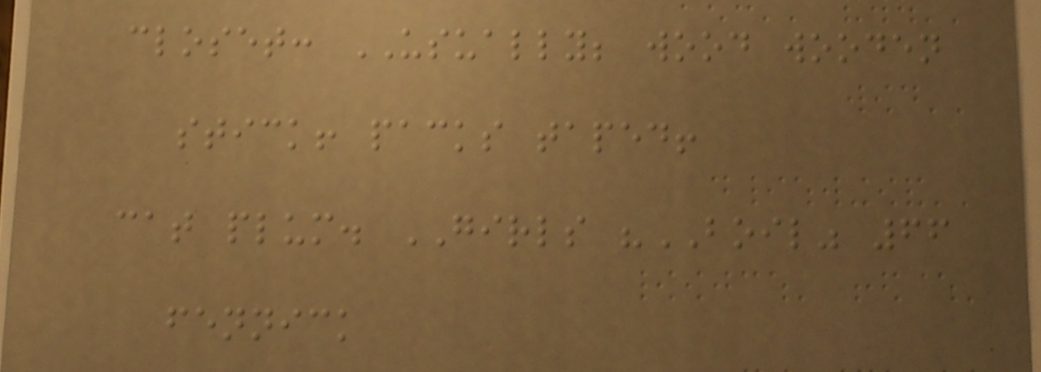closet: USUALLY; wood wooden
stick! packs taped!
cat plum. GIRLS "BOIL" 66
fennick
